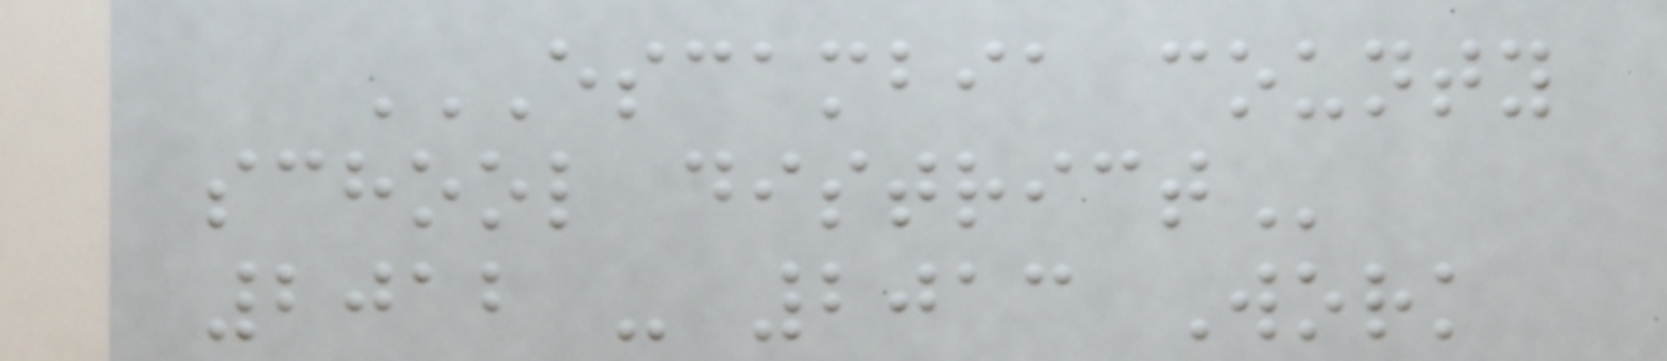ESCAMBIA COUNTY
SCHOOL DISTRICT
2012 - 2013 Work
